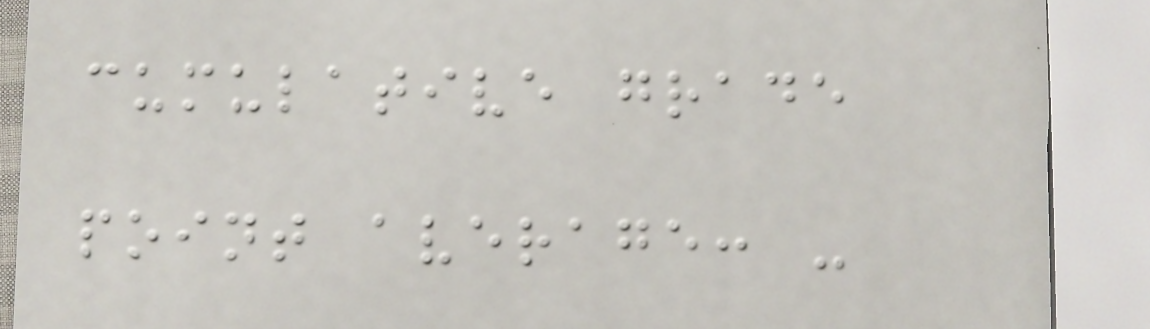cumulative grade
point average: -
